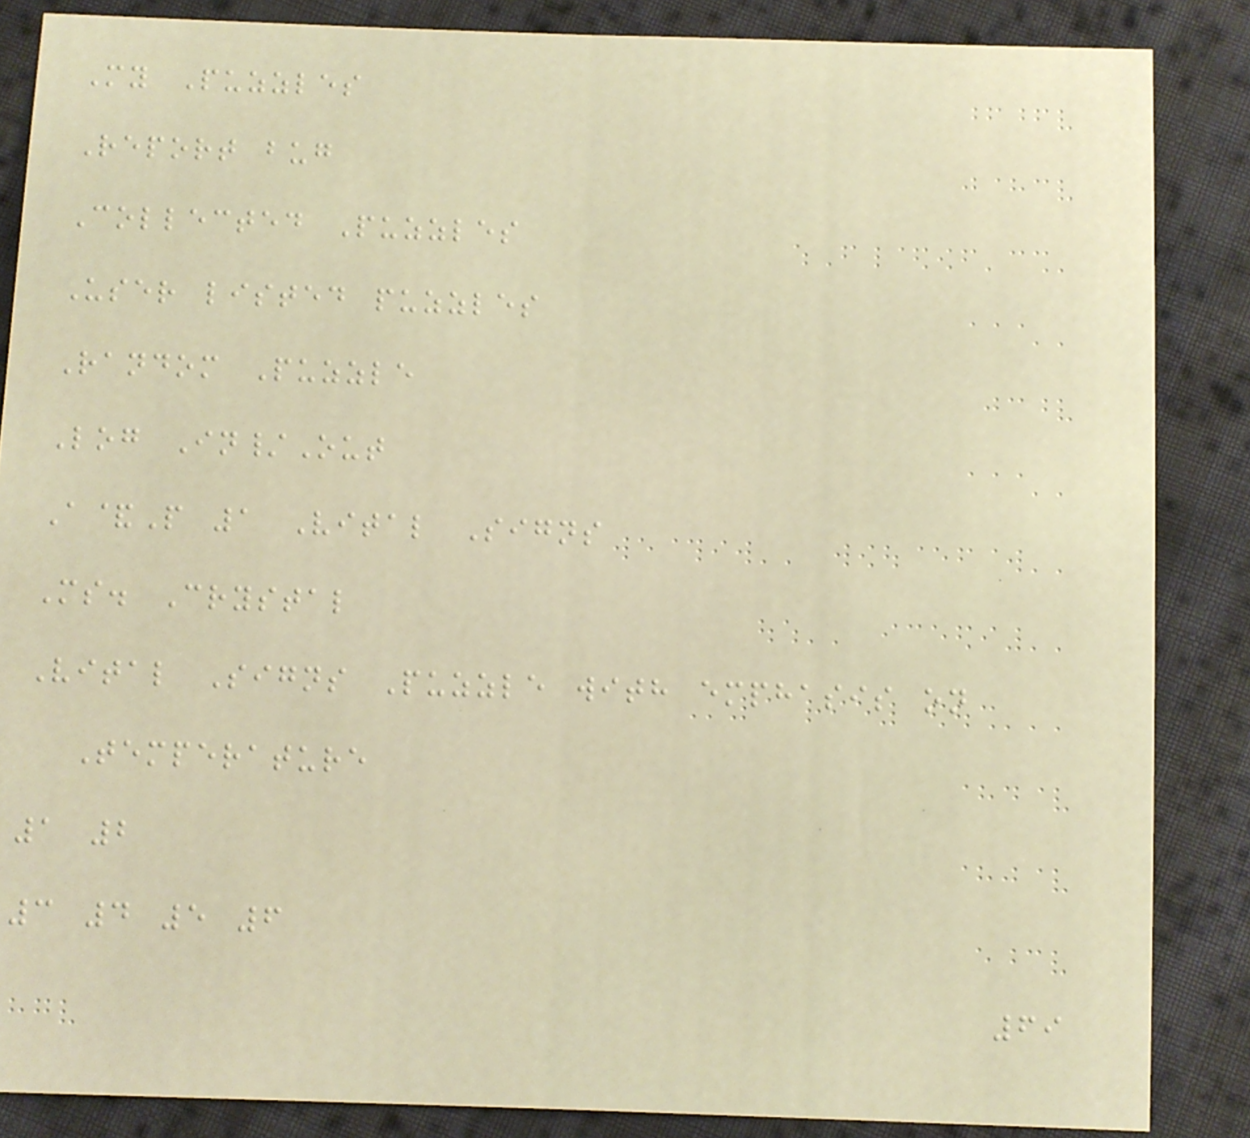My Puzzles
Report bug
Collected Puzzles
User listed puzzles
Random Puzzle
Log In/Out
A&P 1 Vital Signs
Ms. Crystal
Vital Signs Puzzle with emphasis on
Temperature
1 2
3 4 5 6
69
